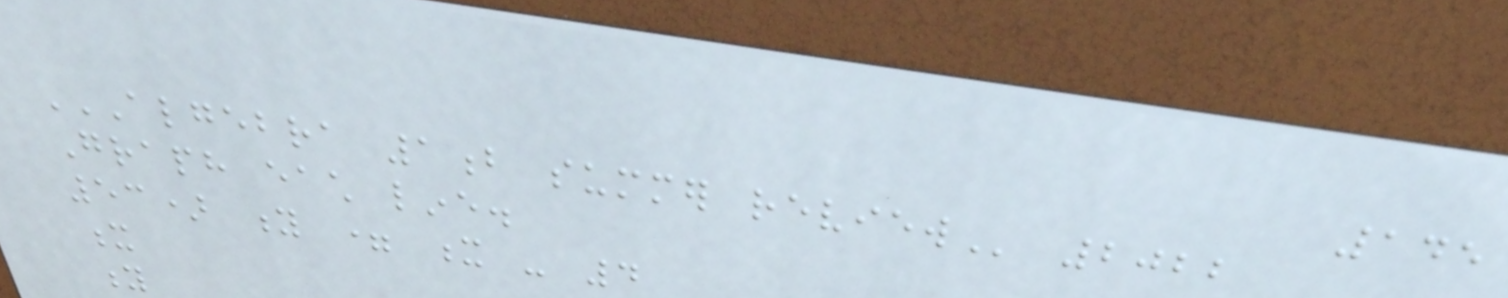145
ALGEBRA 1B SUMMER REVIEW 2022
Graph each line.
53) y = x - 4
x
y
